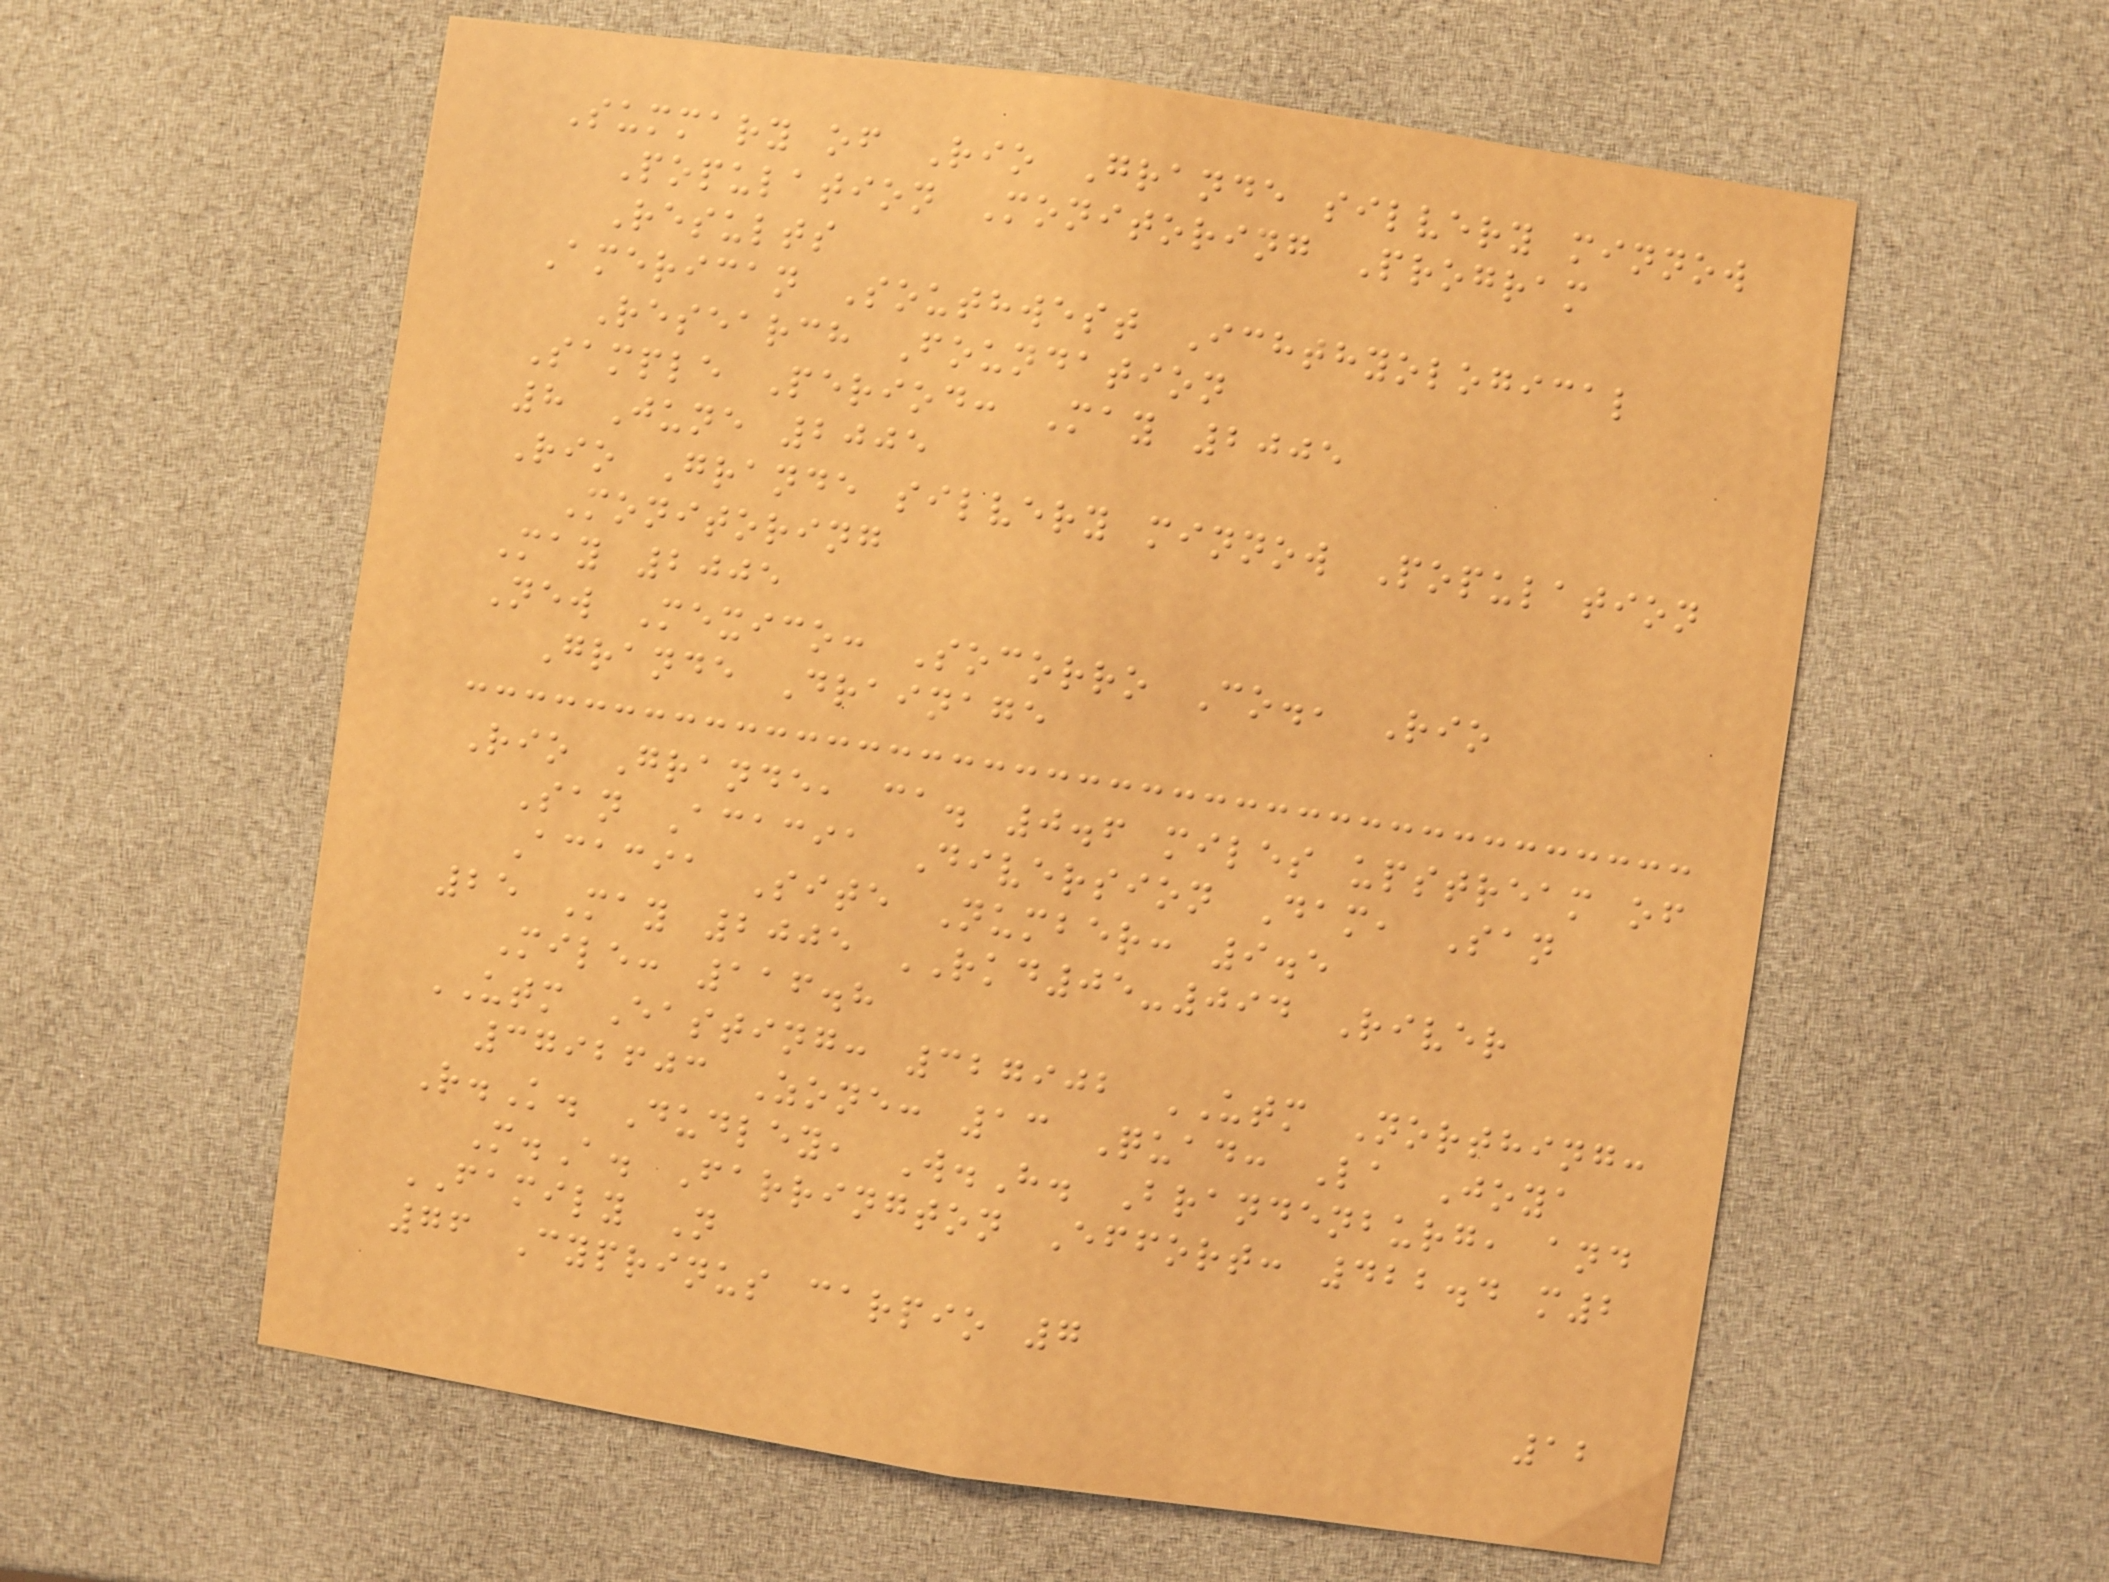Summary of Rio Grande silvery minnow
Population Monitoring Program
Results
American Southwest Ichthyological
Research Foundation
Sample Period: May 2005
8 June 2005
Rio Grande silvery minnow Population
Monitoring
May 2005
New Mexico: Socorro Co., Rio
Grande Drainage
Rio Grande, ca. 0.6 miles upstream of
San Acacia Diversion Dam, San
Acacia Site Number: 9.5
25 May 2005 RKD05-094 River
Mile: 116.8
UTM Easting: 327902 UTM Northing:
3792603 Zone: 13 Quad: La Joya
R.K. Dudley, W.H. Brandenburg, and
M.A. Farrington Effort: 422.4 m2
FAMILY N
76 Cyprinus carpio 7
12
